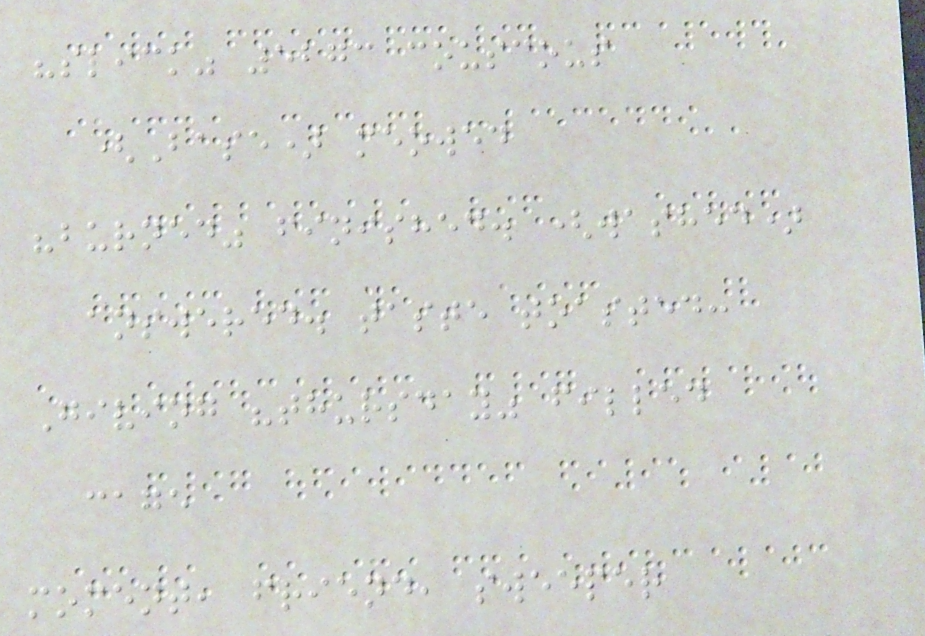"slick" 5273 couscous
(Base) meowed
"burned" finished. (washed)
answered. taste toasted:
Giving "thursday" filled
cage
moment, friend, sweeper
